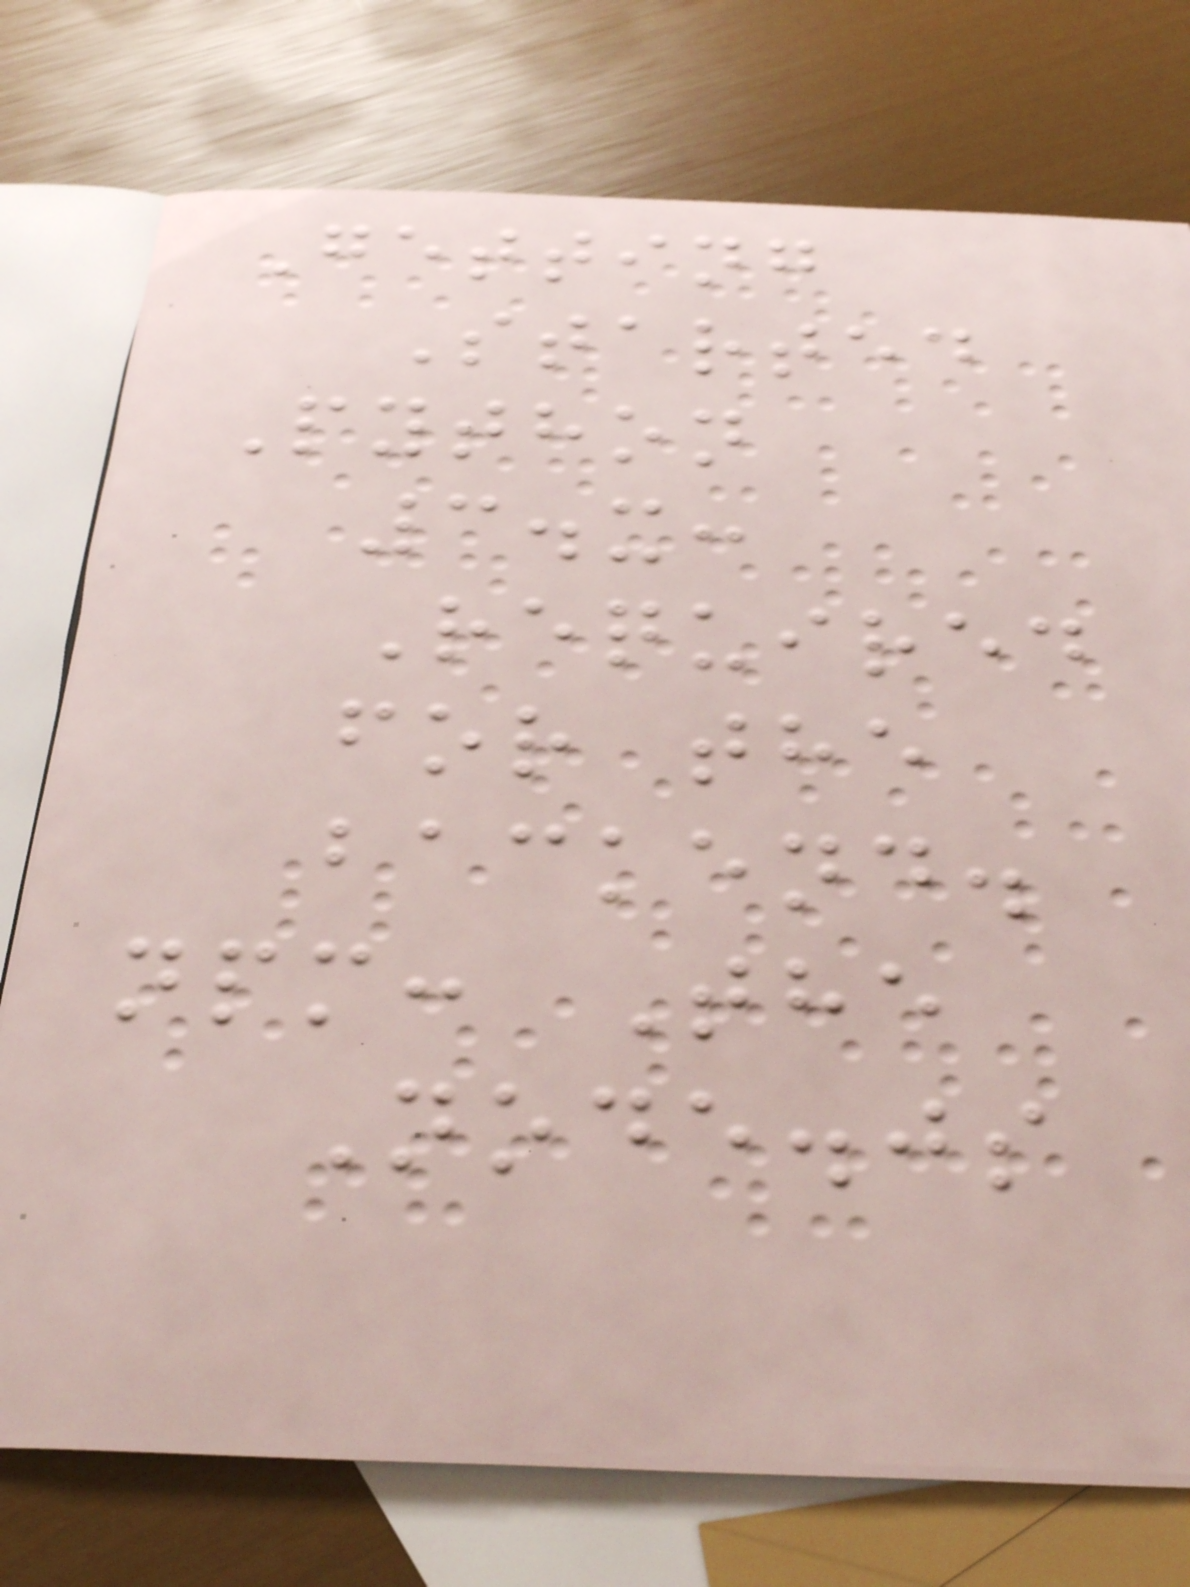Getting
Started
Python
3.x:
Required
for the
backend.
npm: The
Node.js
